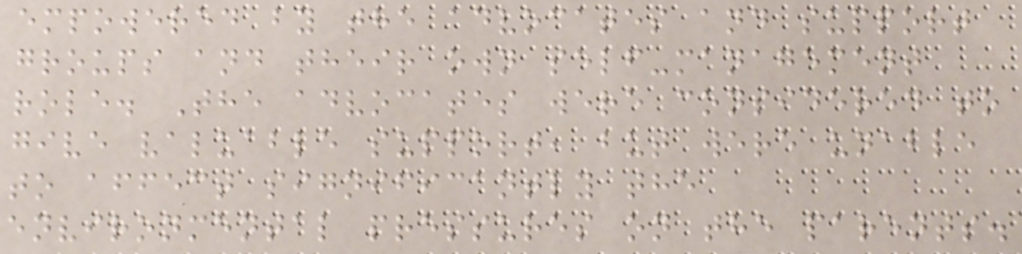empowered by the advocates and support
groups and their own self-management
role. The advocates were considered to
give valuable support, but were unable
to affect significantly the
environmental pressures on the parents.
